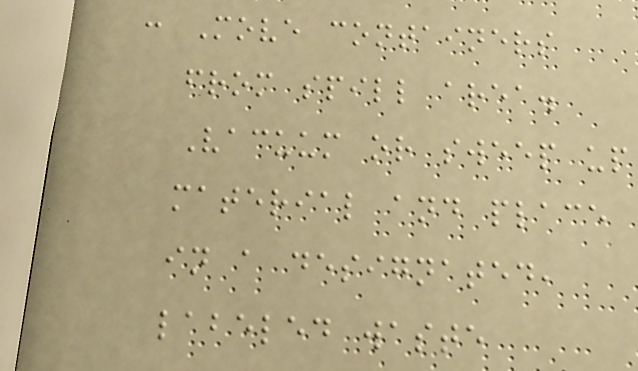: Move containers
from spill area.
Vacuum or sweep up
material and place
in a designated,
labeled waste
